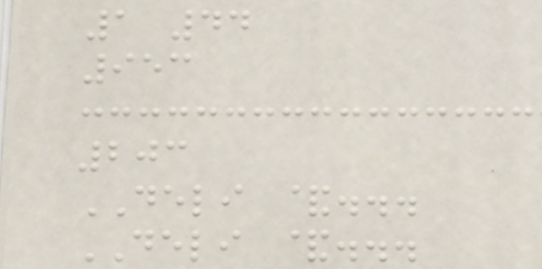1 44
953
203
DELI &...
DELI &...
